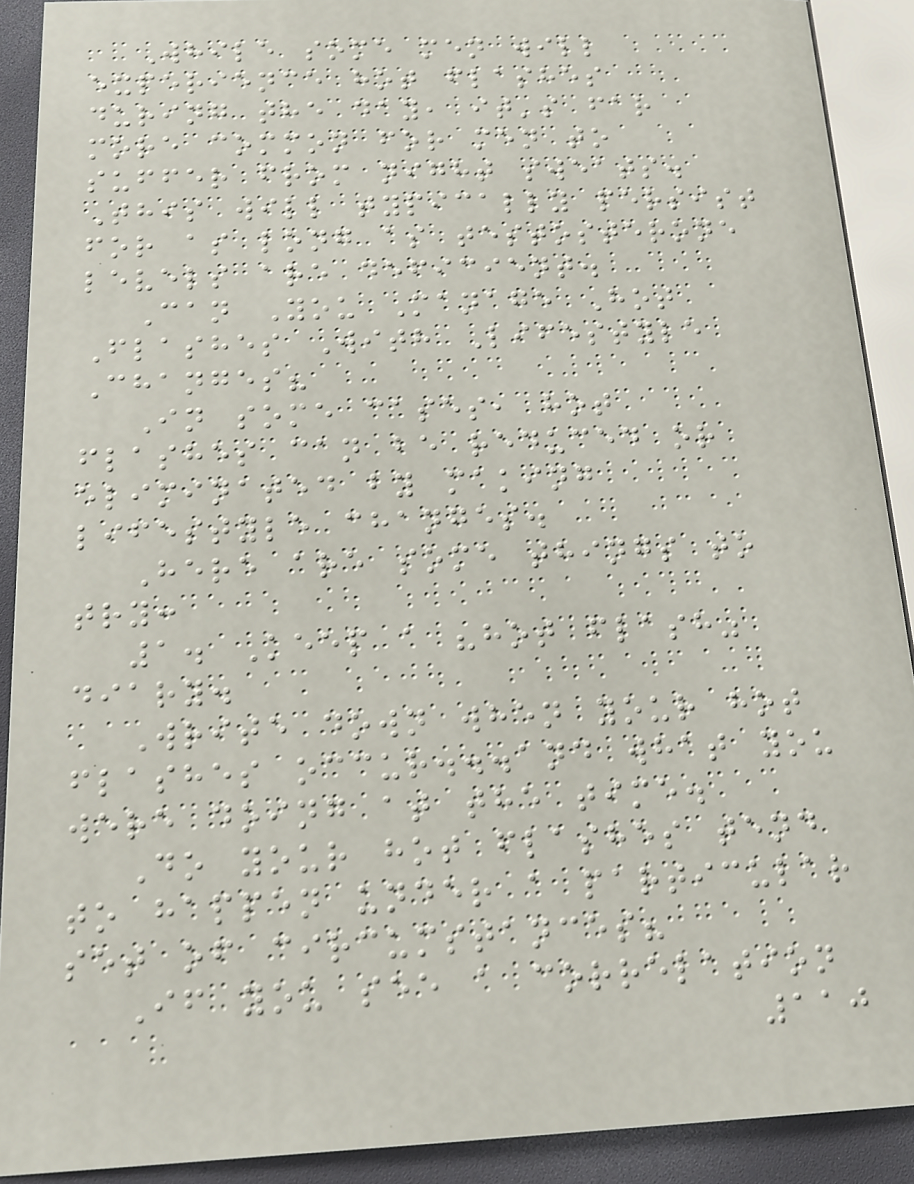While some men will
experience hot flashes
during the day, it's far
more common for men to
suffer from night sweats.
This will typically persist
for as long as testosterone
levels are deficient.
Can You Manage Hot
Flashes With Lifestyle
Changes?
In some cases, hot
flashes can be reduced or
eliminated by making
lifestyle changes.
Here are some things to
try:
1. Keep a "hot flash"
diary.
Write down when your hot
flashes occur...and what you
were doing at the time.
Do your hot flashes tend
to happen under a particular
set of circumstances?
If you see a correlation
110
